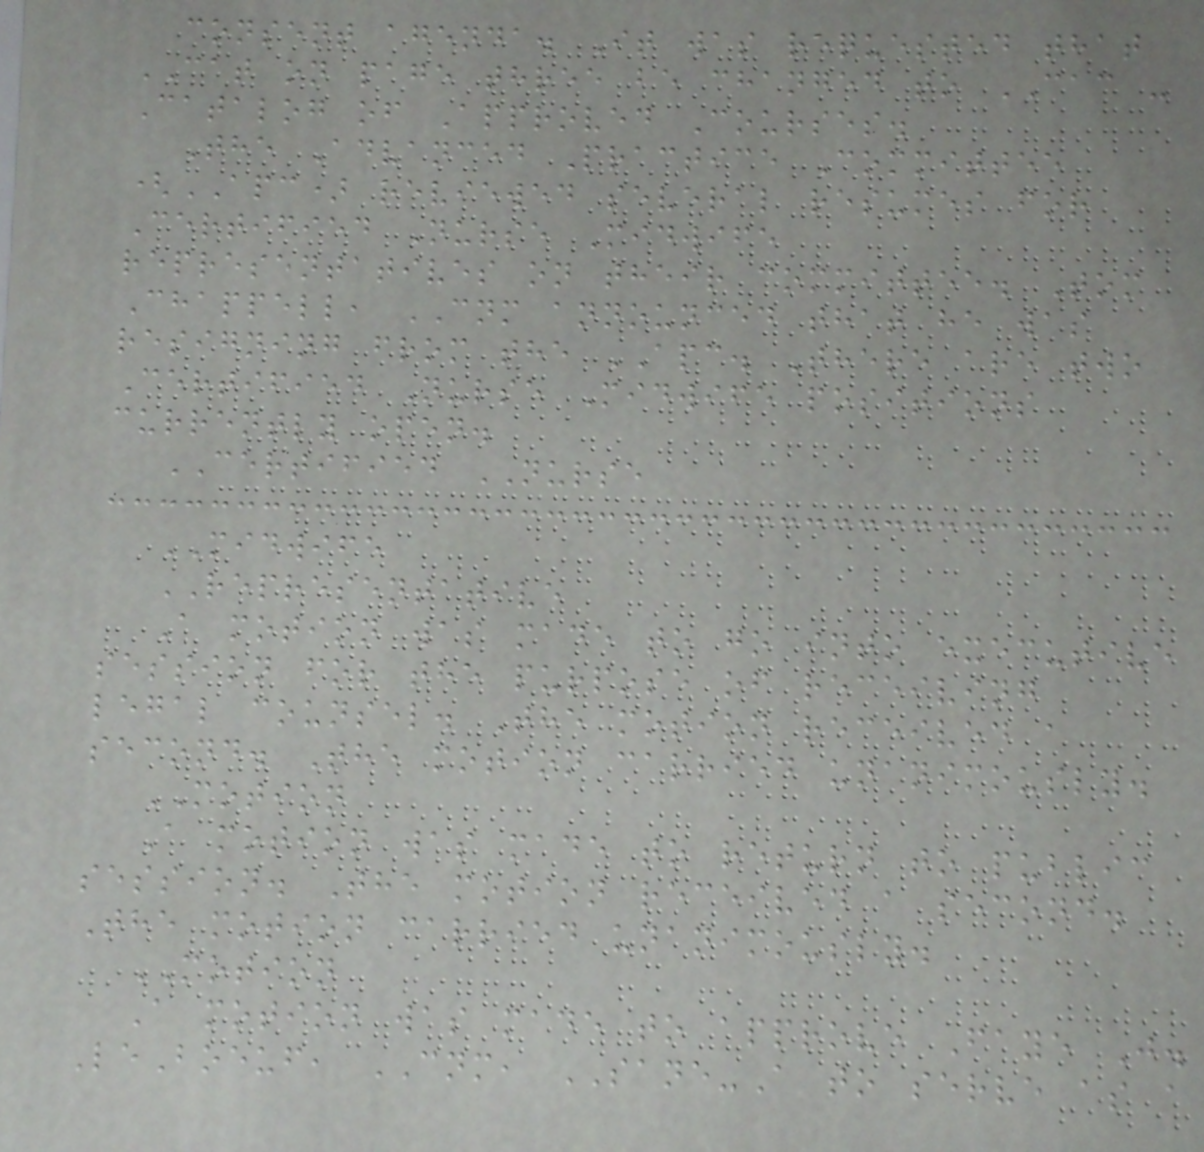consent agenda. It was requested that
CAT on page three be changed to CAC -
Catalog of Approved Courses.
The Advanced Practice Committee
(APC) reviewed several resumes for
Certified Nurse Midwife
representatives on their committee. Tom
Chappell, CNM announced that he was
resigning from the APC. There are two
Certified Nurse Midwife positions
currently open.
CERTIFIED NURSE
MIDWIFE
REPRESENTATIVE
A motion was made to go into executive
session for the purpose of receiving
legal counsel. The motion received a
second. The motion carried unanimously.
MOTION
A motion was made to return to public
session. The motion received a second.
The motion carried unanimously.
MOTION
A motion was made to approve Faye J.
LeBoeuf, CNM, SANE-A to serve as a
